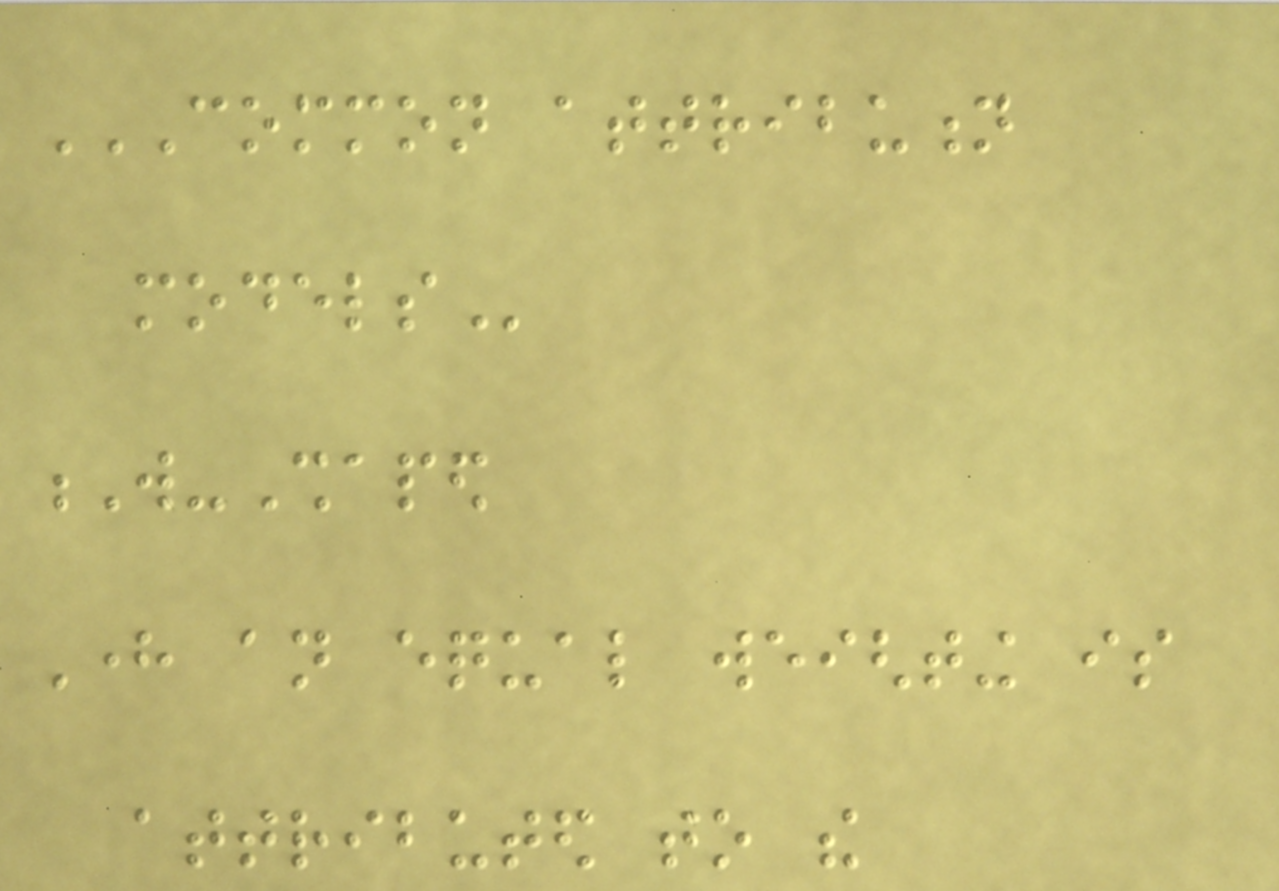COMMON ATTRIBUTION
MODELS
W-Shaped
Here an equal weighting is
attributed to the
